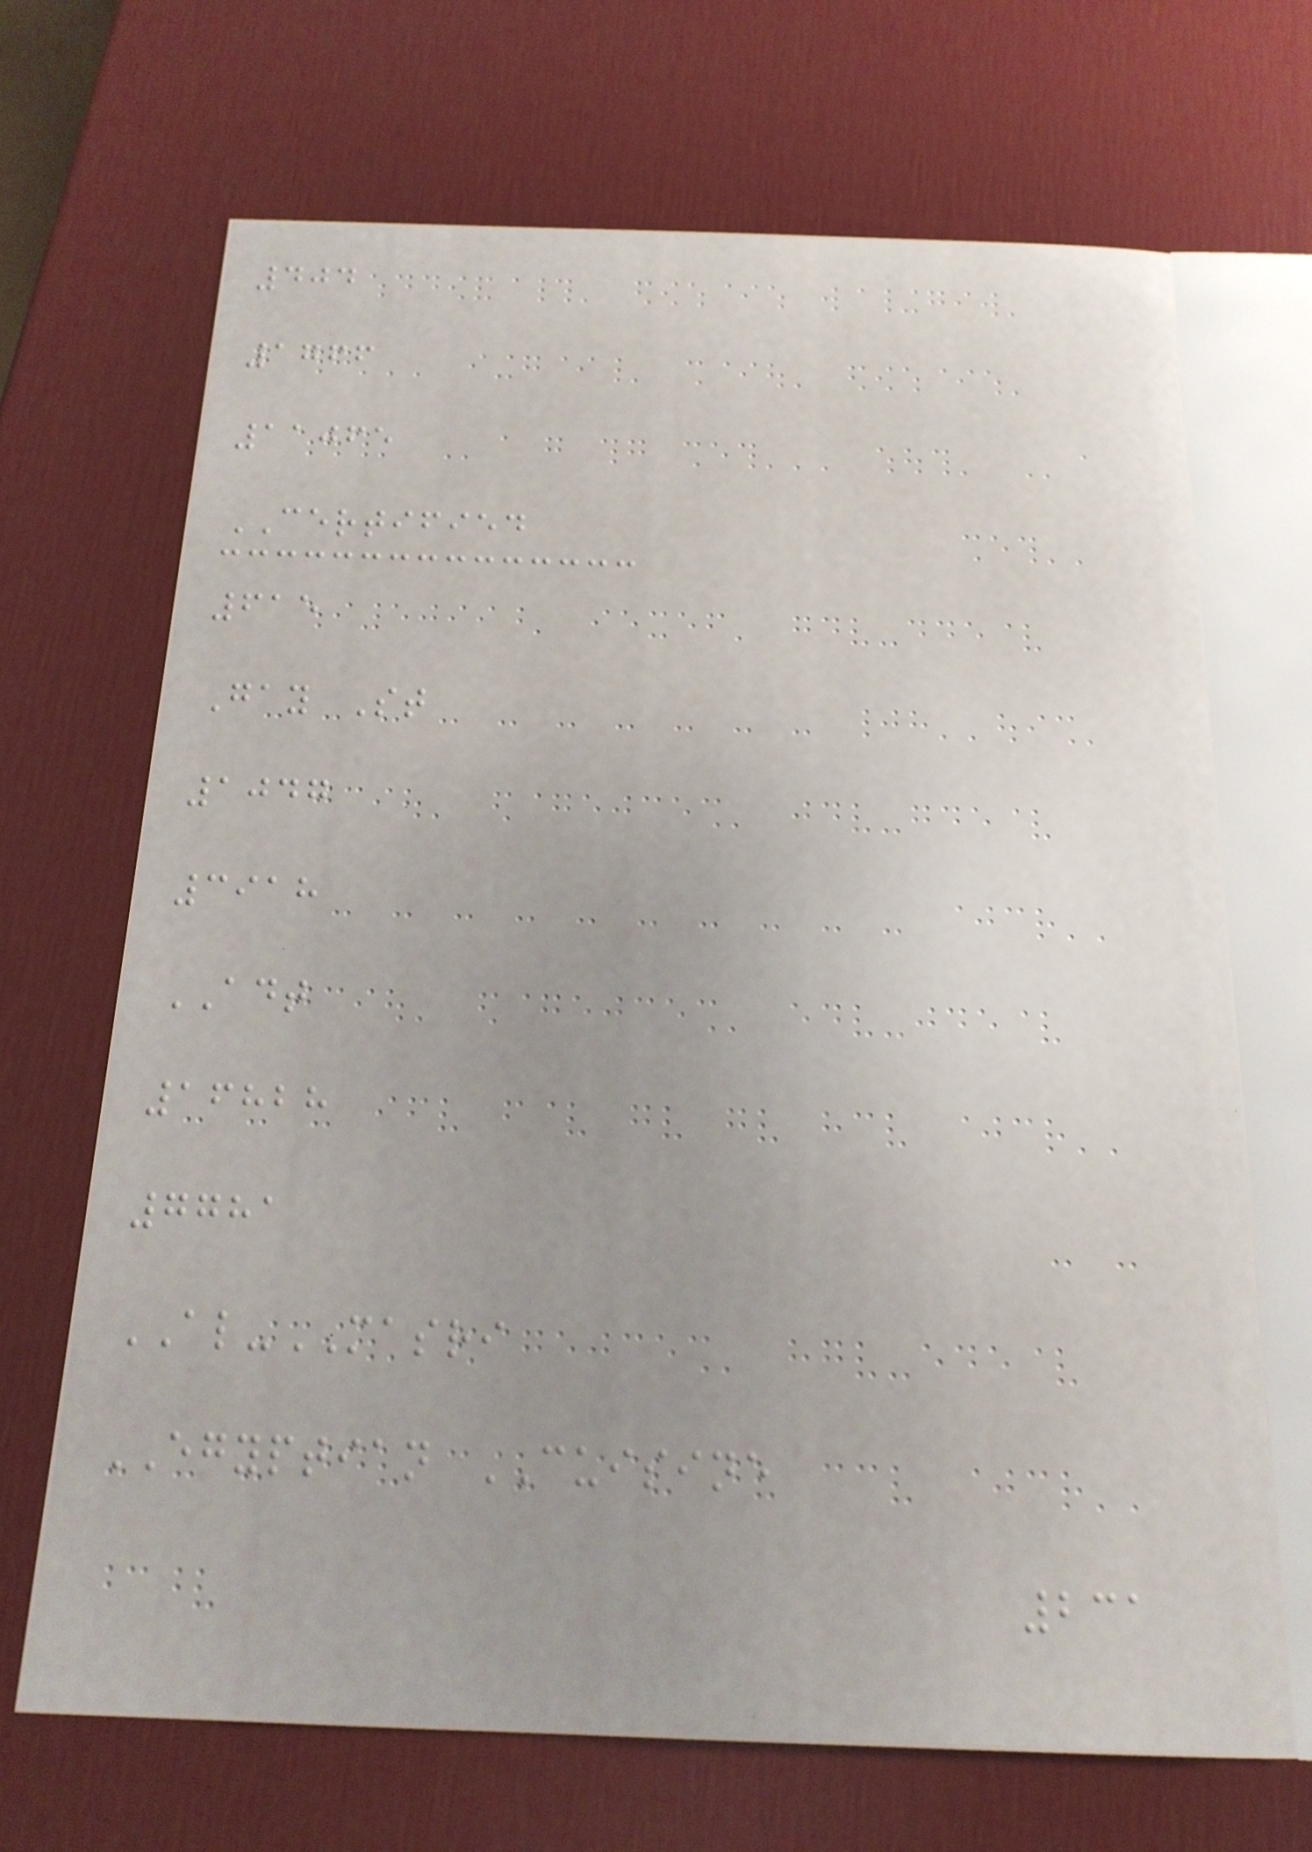404
1766
11065
CERTIFIED
615
Gay St
1047
3918
ADT
16828
7781
AL-MASRI
EGYPTIAN CUISINE
231
